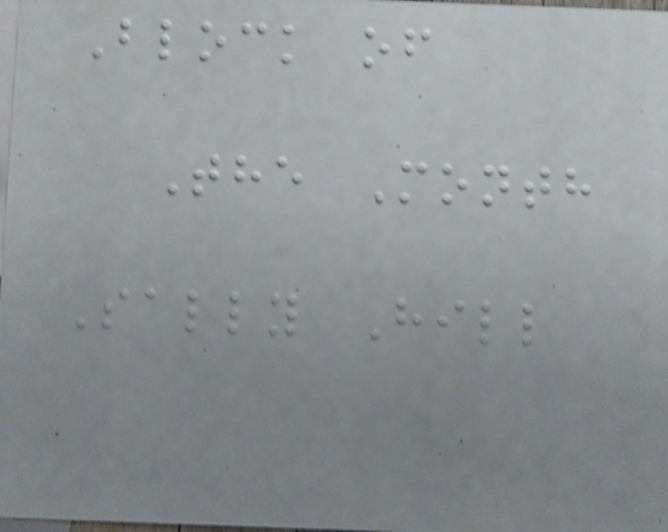Block of
The Month
Sally Hill
